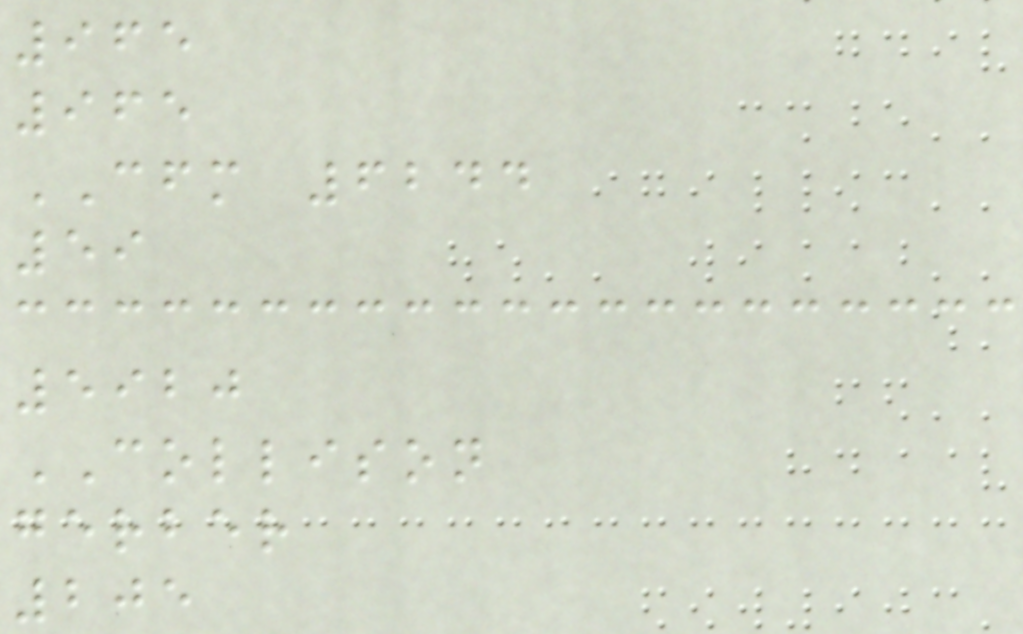965
965
CFM 6244
59
5920
COLLISON
gerber
205
